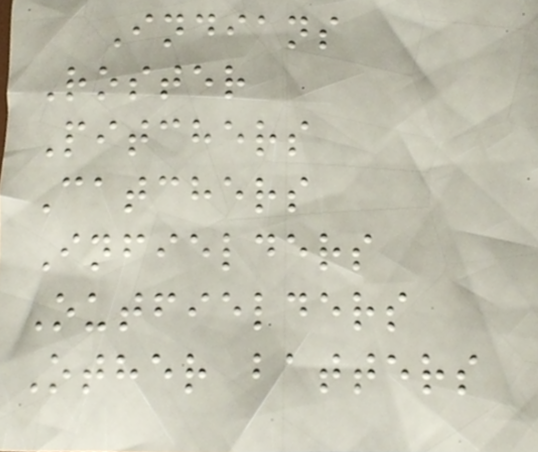Indians
Roster
Pitchers
Catchers
Infielders
Outfielders
Other batters
